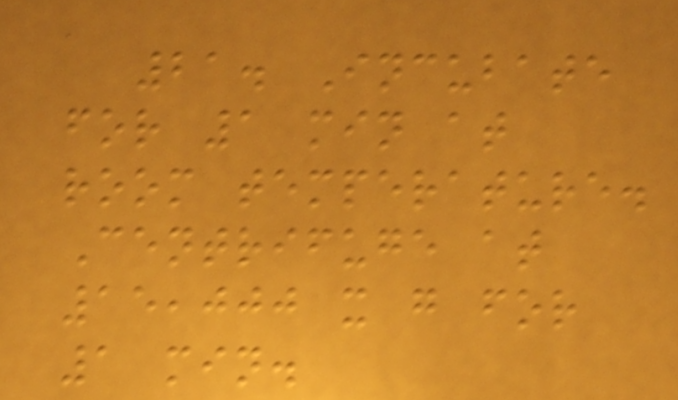21. Incubate
for 1 min at
room temperature.
Centrifuge at
15,000 x g for
1 min.
